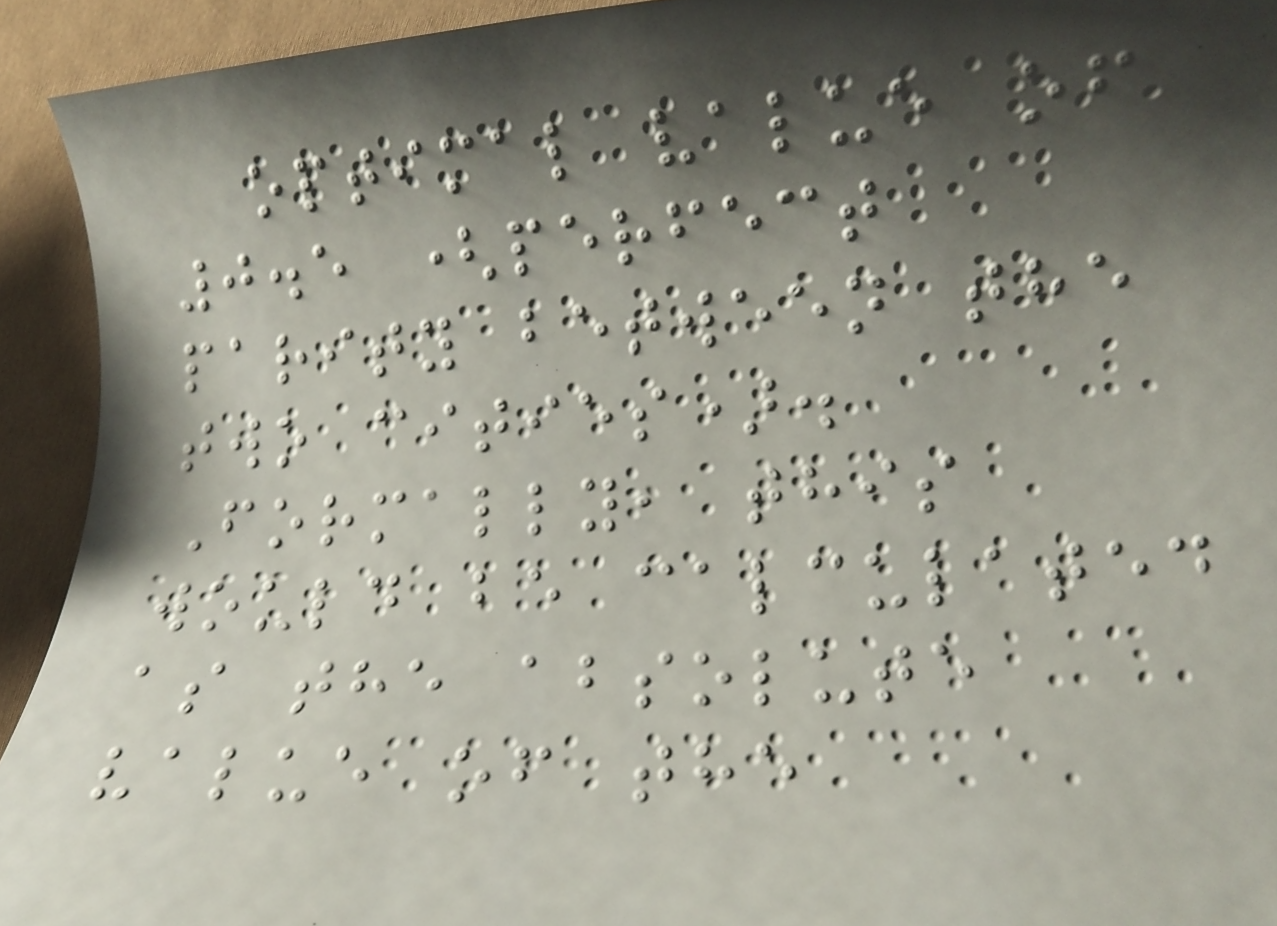optimal value of
0.5 (perfect
parity between the
two cities).
Formally, this
would be calculated
as the absolute
value of the
